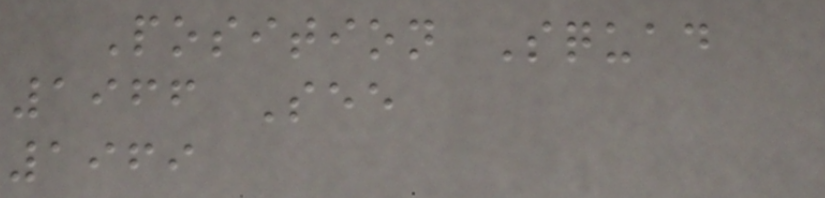Position Squad
1966 See
1969
